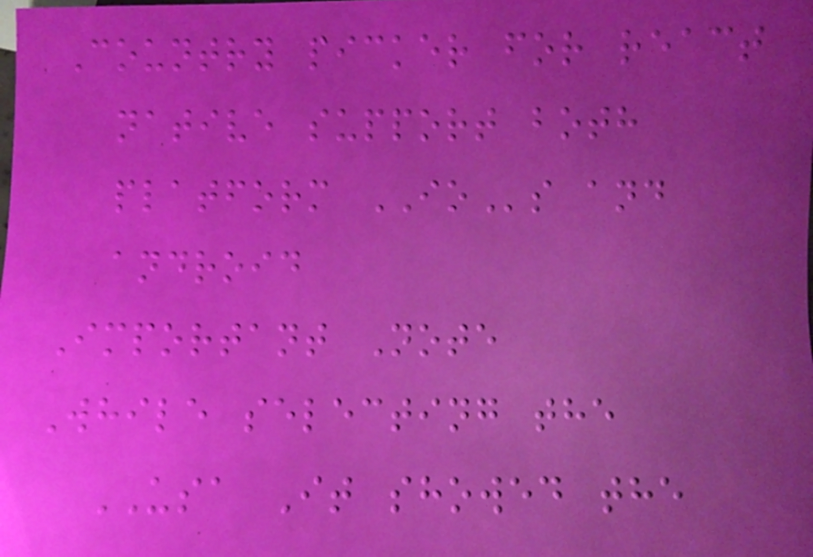Country picker for react
native support both
platform IOs and
android
Important Note
While selecting the
USA It showed the
